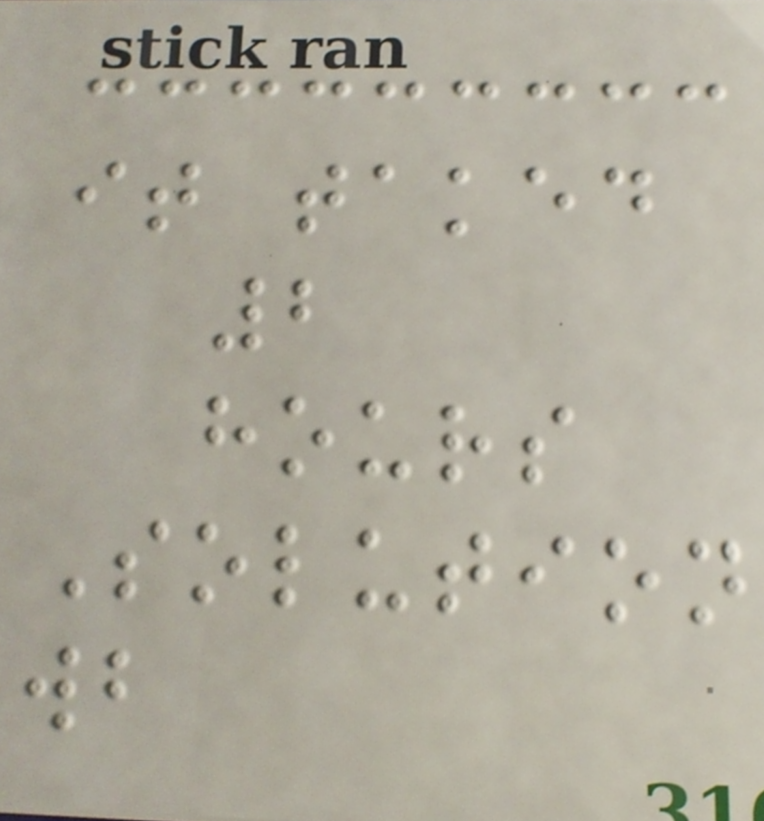it taked
2
hours
Solution
wb
